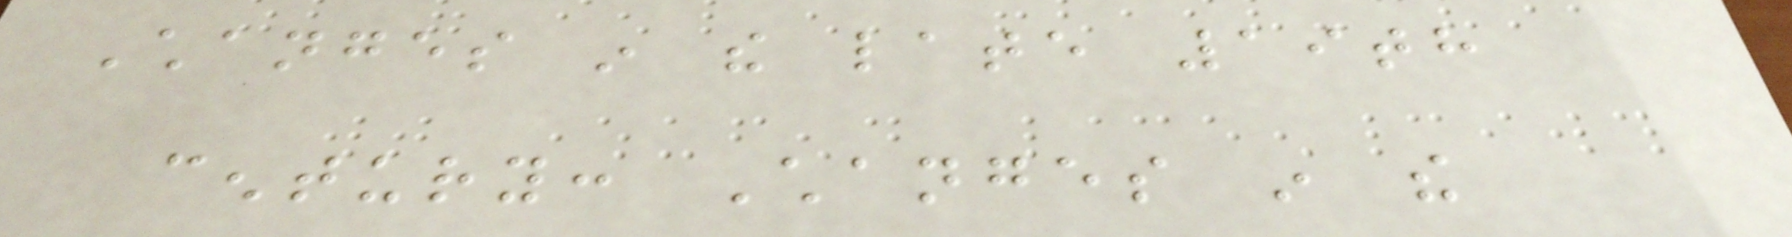Changes in the late 19th
century: Changes in the
